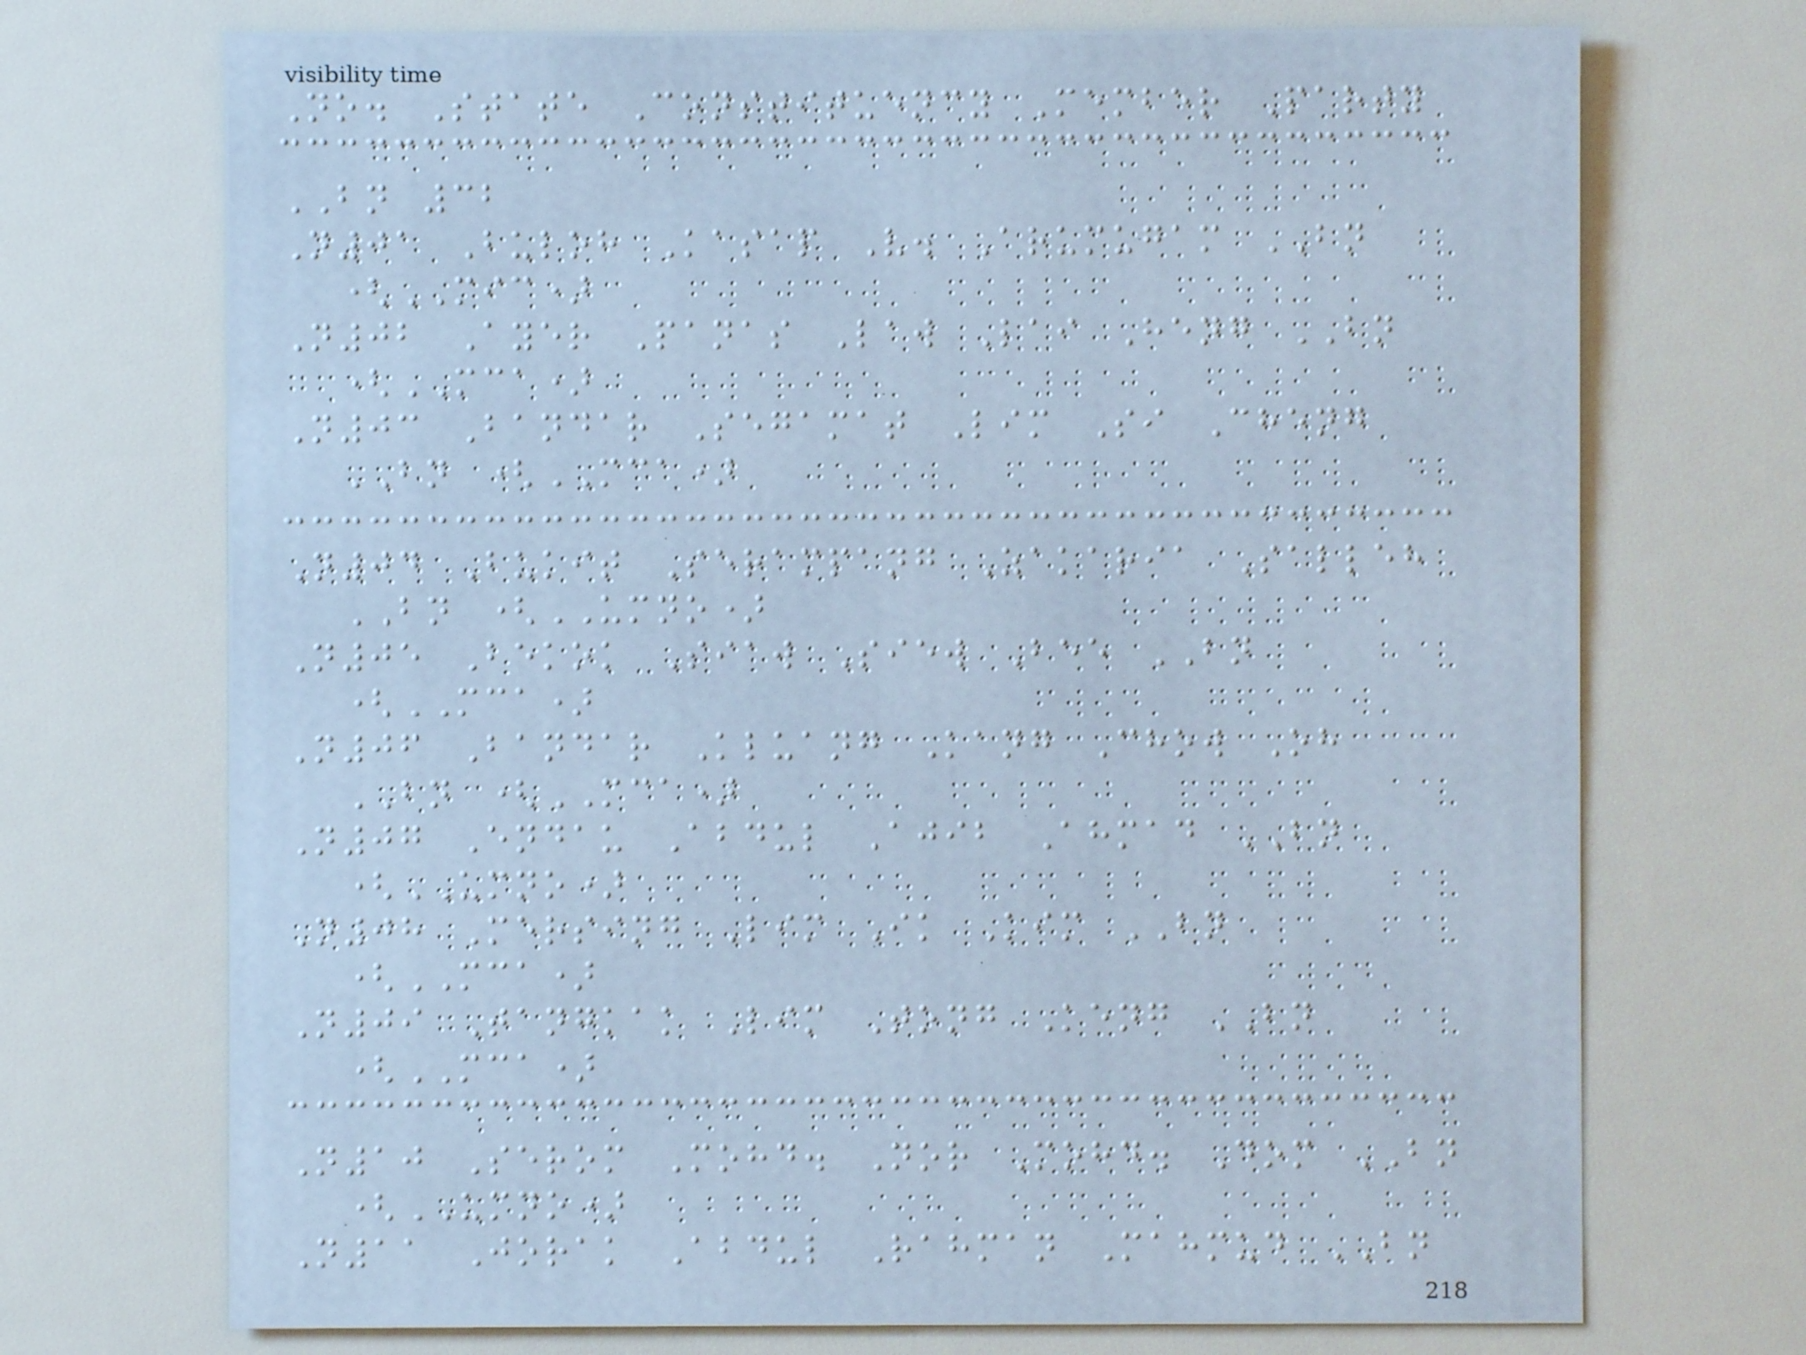No. State Constituency Member Party
BN 32
N01 Buloh Kasap V. Arumugam BN
(MIC)
N02 Ayer Panas Law Lai Heng BN
(MCA)
N03 Bandar Segamat Lim Si Cheng
BN (MCA)
N04 Bukit Serampang Zakaria Salleh
BN (UMNO)
N05 Bekok Siaw Siew Bee BN
(MCA)
N06 Bandar Kluang Kang Chow Oh
BN (MCA)
N07 Endau Abdul Ajib Ahmad BN
(UMNO)
N08 Mersing Lim Ik Kim BN
(MCA)
N09 Tangkak Lim Tong Keng BN
(MCA)
N10 Serom Mohd. Nor Mohd. Dom BN
(UMNO)
N11 Jorak Abdul Rahman Mahmud BN
